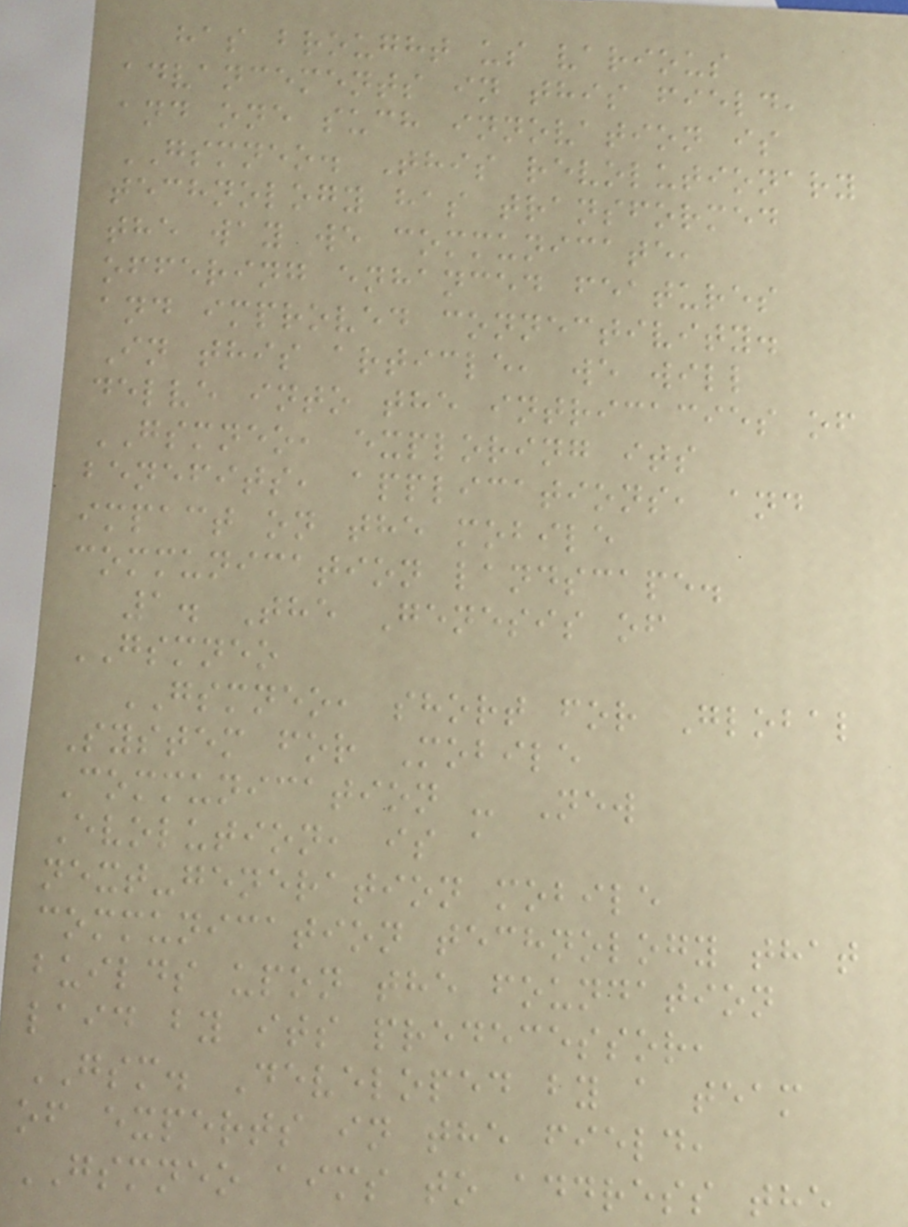has brought us various
advancements in this field,
and one such innovation is
GSMNEO. This revolutionary
technology has transformed
the way we communicate,
offering enhanced features
and improved connectivity.
In this article, we will
delve into the intricacies of
GSMNEO, exploring its
benefits, applications, and
impact on the mobile
communication landscape.
1. The Genesis of
GSMNEO
GSMNEO, short for Global
System for Mobile
Communication - New
Evolution, is a
next-generation mobile
communication technology that
builds upon the foundation
laid by its predecessor,
GSM. Developed by a team
of experts in the field,
GSMNEO aims to address the
